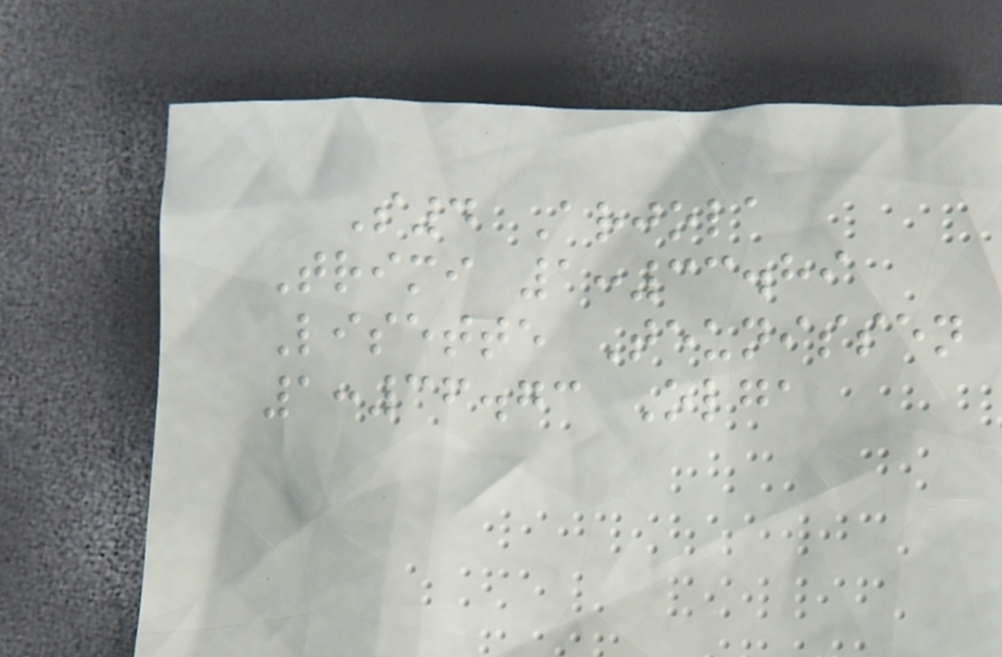S4 Arjola
Trimi 1:33.89
Lisette Teunissen
1:36.73 Olga
